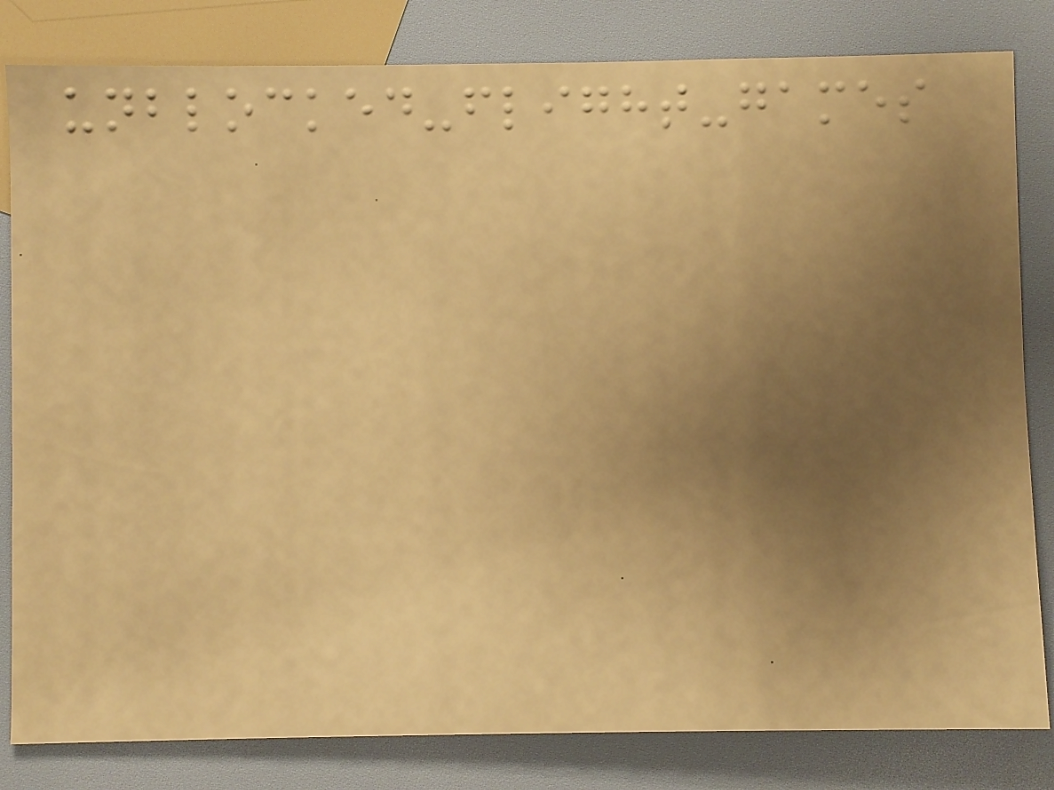unblocked-flight-games
